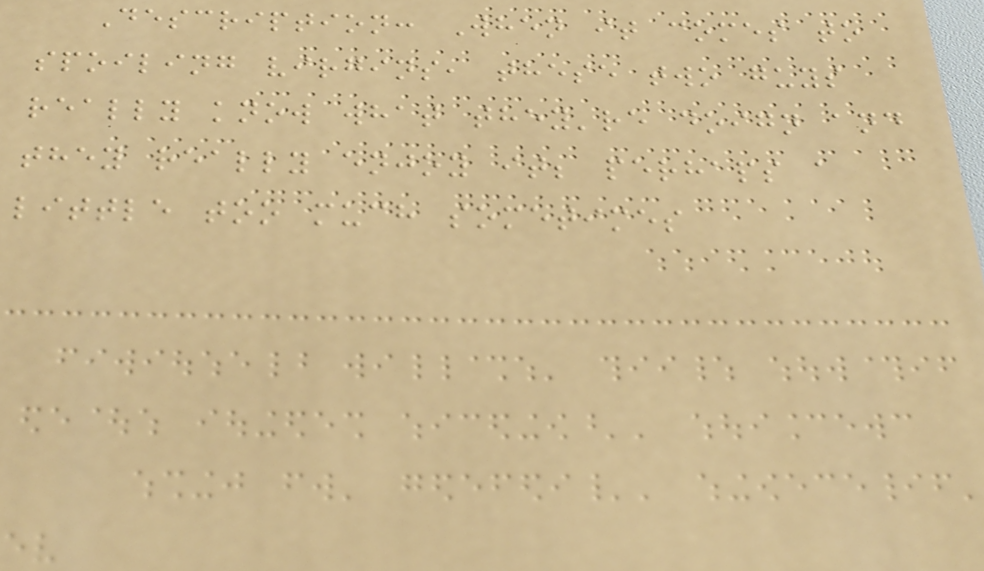Description: When it comes to
spoiling virgins, these two guys
really know what they're doign and
they really enjoy it; perhaps a
little too much sometimes
